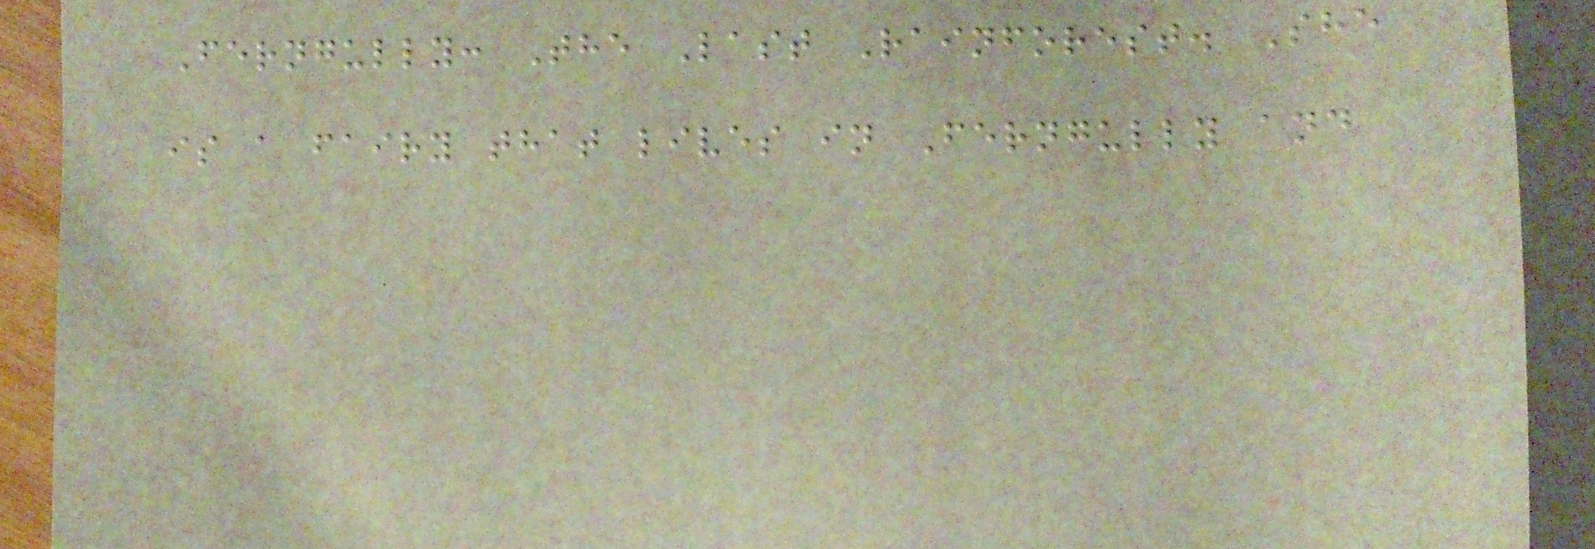Ferngully: The Last Rainforest. She
is a fairy that lives in Ferngully and
